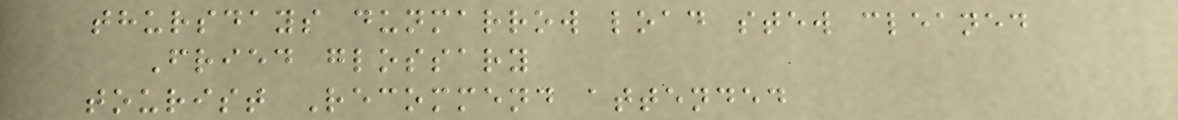thursdays dunmarrow load stew cleaned
Fried glossary
tourist Recommend attended
